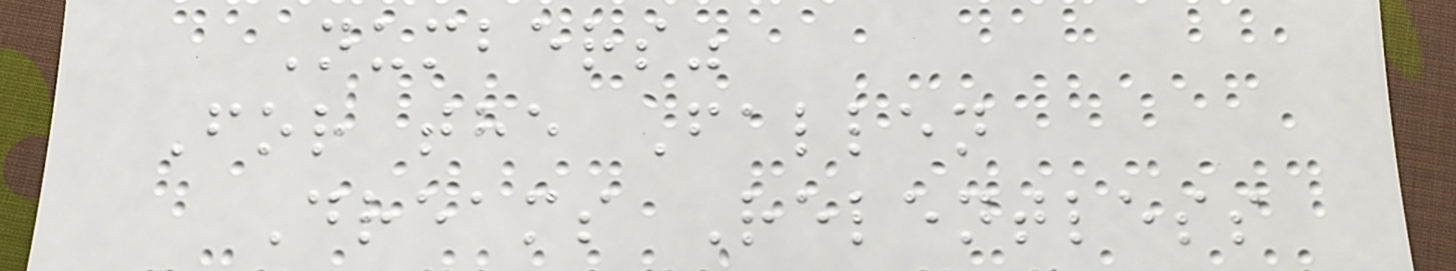Numbers"
For the Fallen
Dreams Relentless
